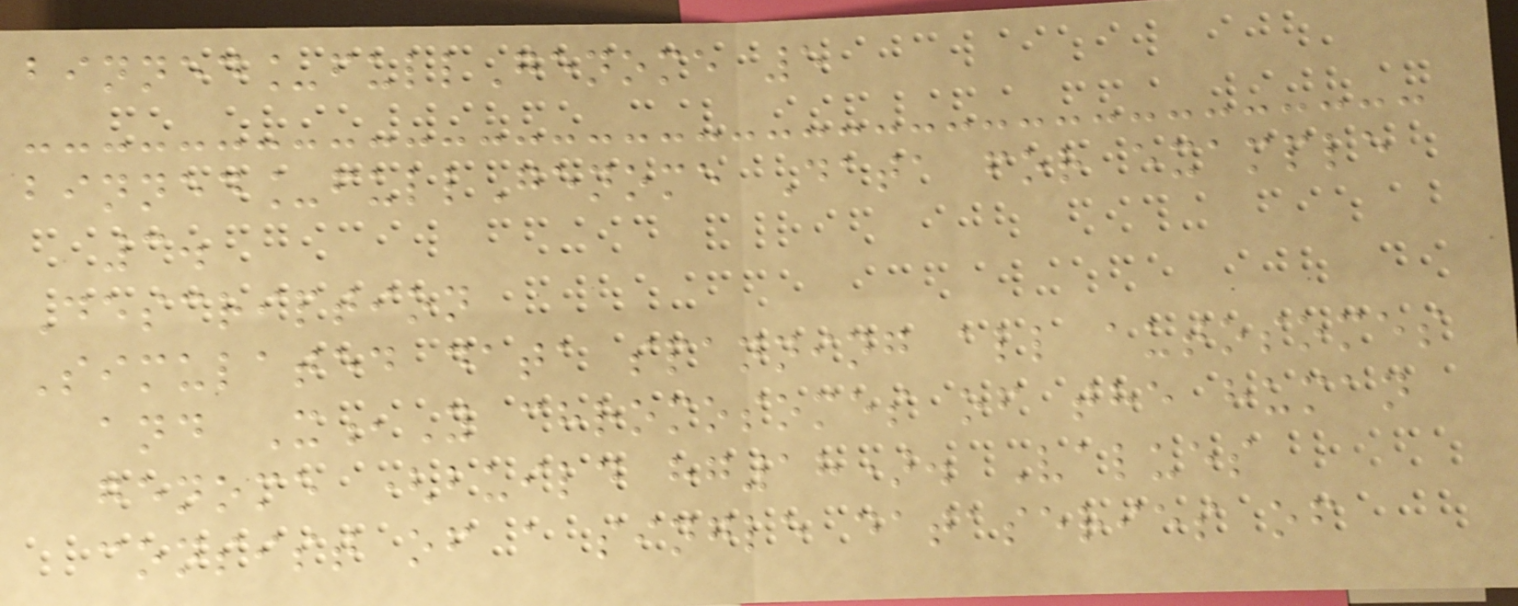binned_fullGenome 5
binned_fullGenome Data for example
3.
Description
Simulated data spanning all autosomes
and X,Y chromosomes of the human
genome (build hg18). Values
consist of a single dataseries of
